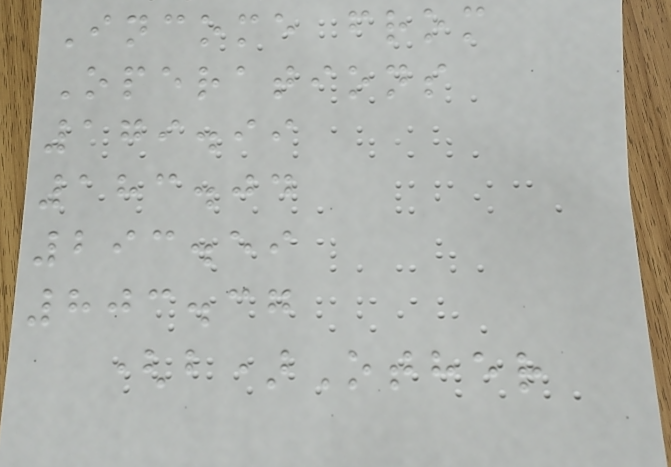Income from
Operations
179.99
183.04
293.59
803.37
(b)Other
